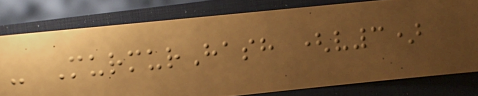- MurmurHash (v3)
